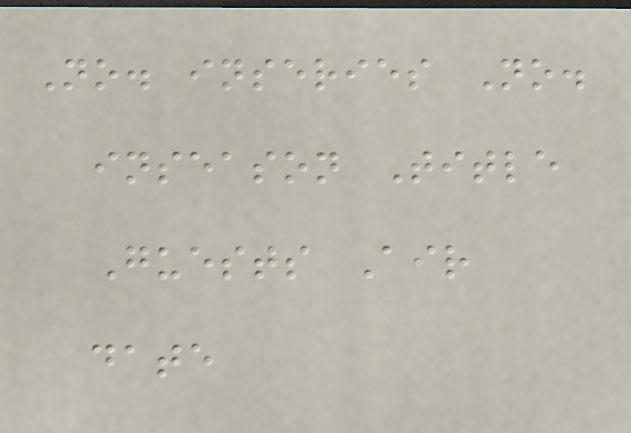No. inseries No.
inseason Title
Guests Air
date
